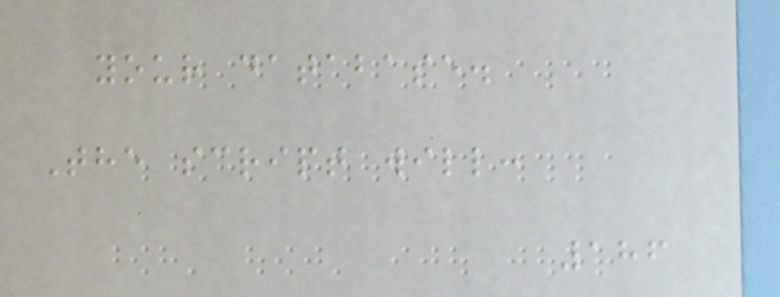your database.
The script will:
186
